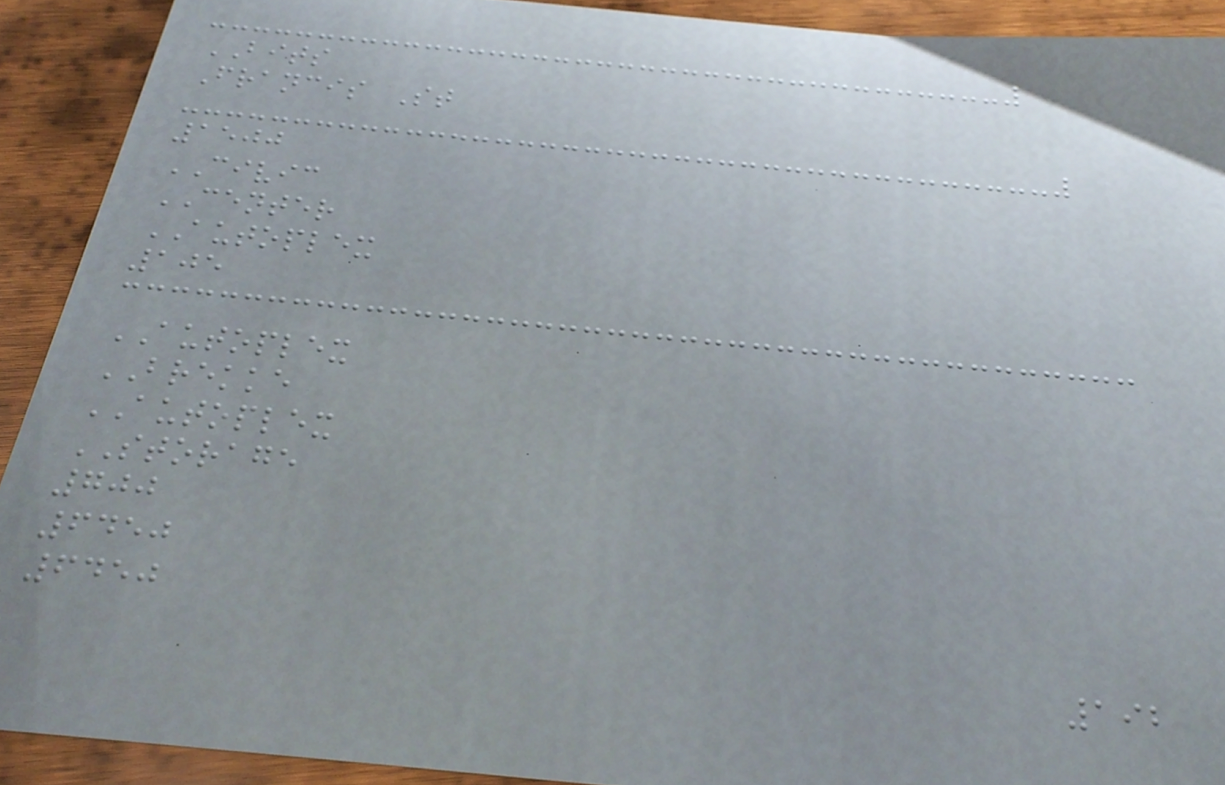BITS
Francis St
1500
CIVIC
CENTER
AUTOPLEX
105
AUTOPLEX
BREKKE
AUTOPLEX
STORAGE
700
6450
6450
192
